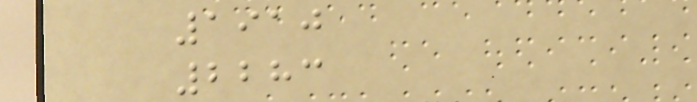1910
2283
